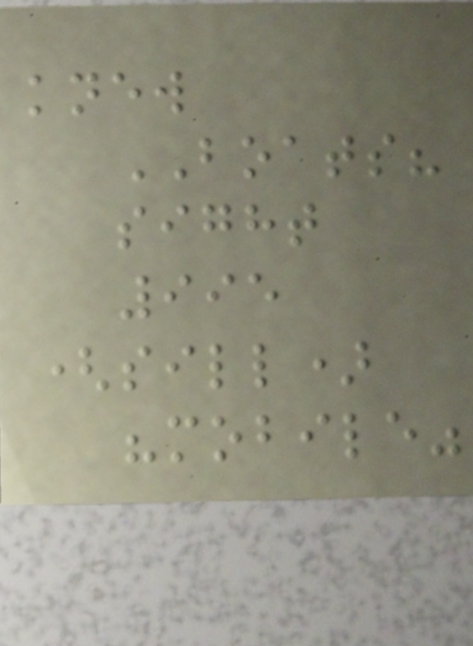knew
BOATS?
sight
995
(sill)
"mobile"
